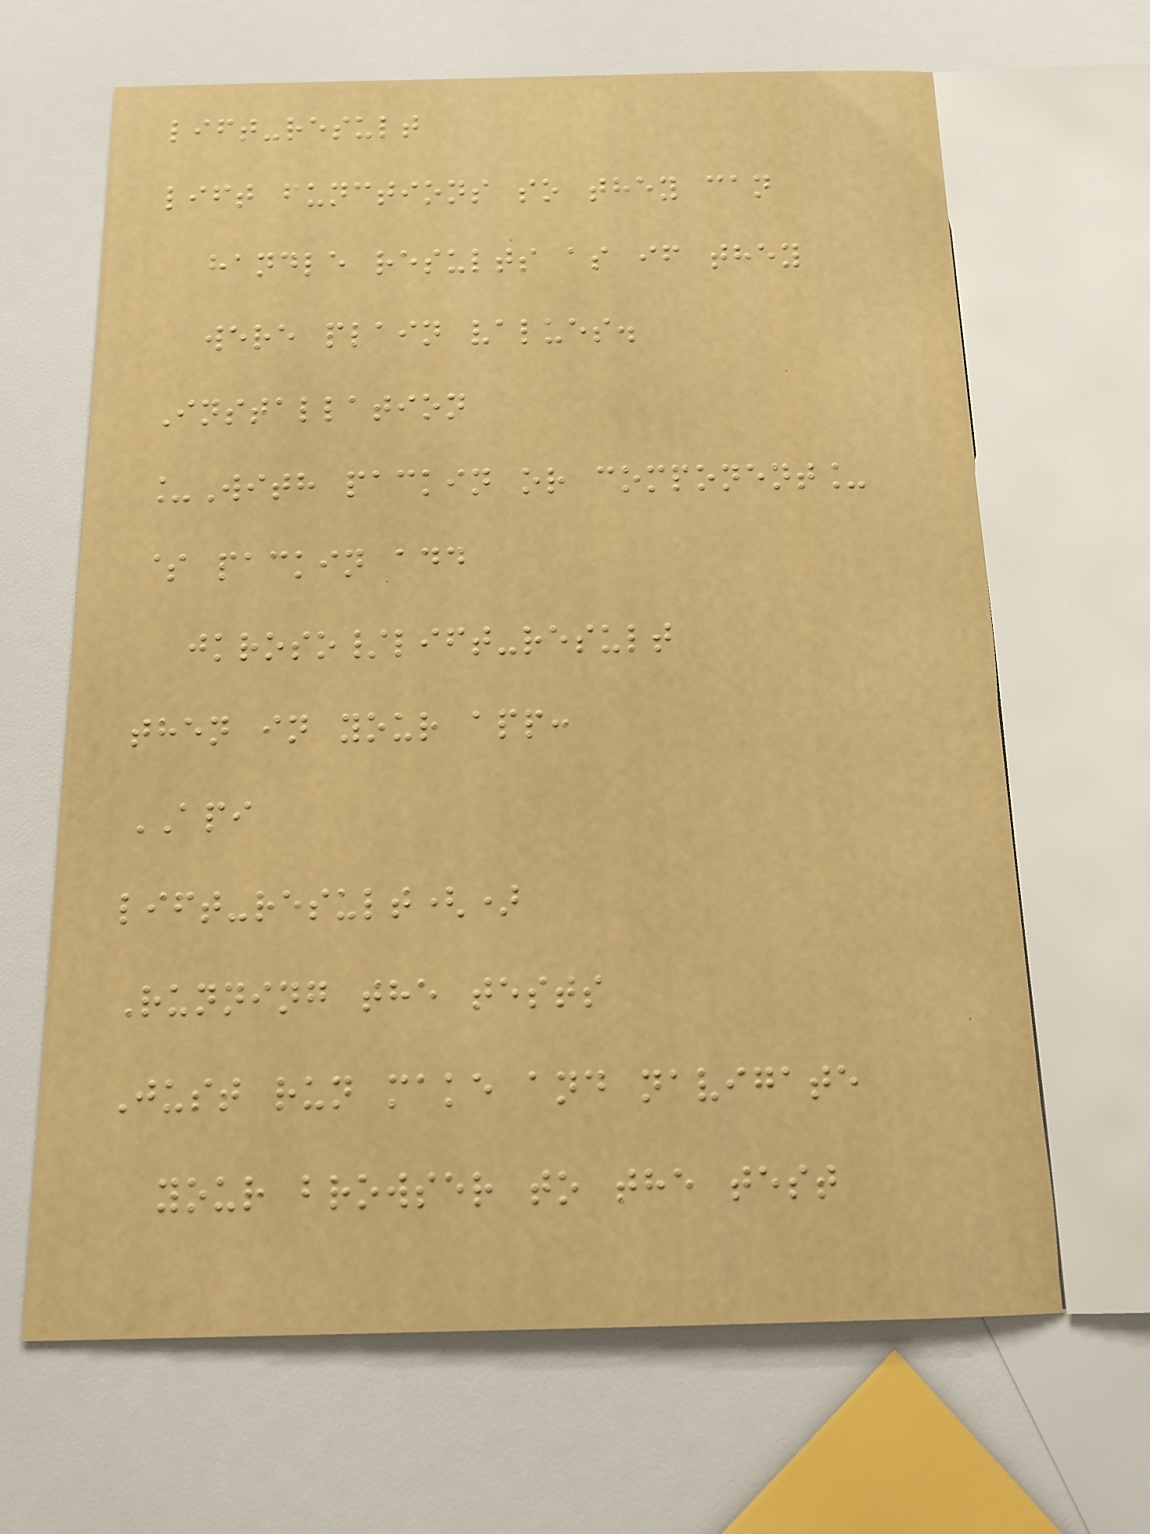lift-result
lift functions so they can
handle results as if they
were plain values.
Installation
_With packin or component_
$ packin add
jkroso/lift-result
then in your app:
API
lift-result()
Running the tests
Just run make and navigate
your browser to the test
